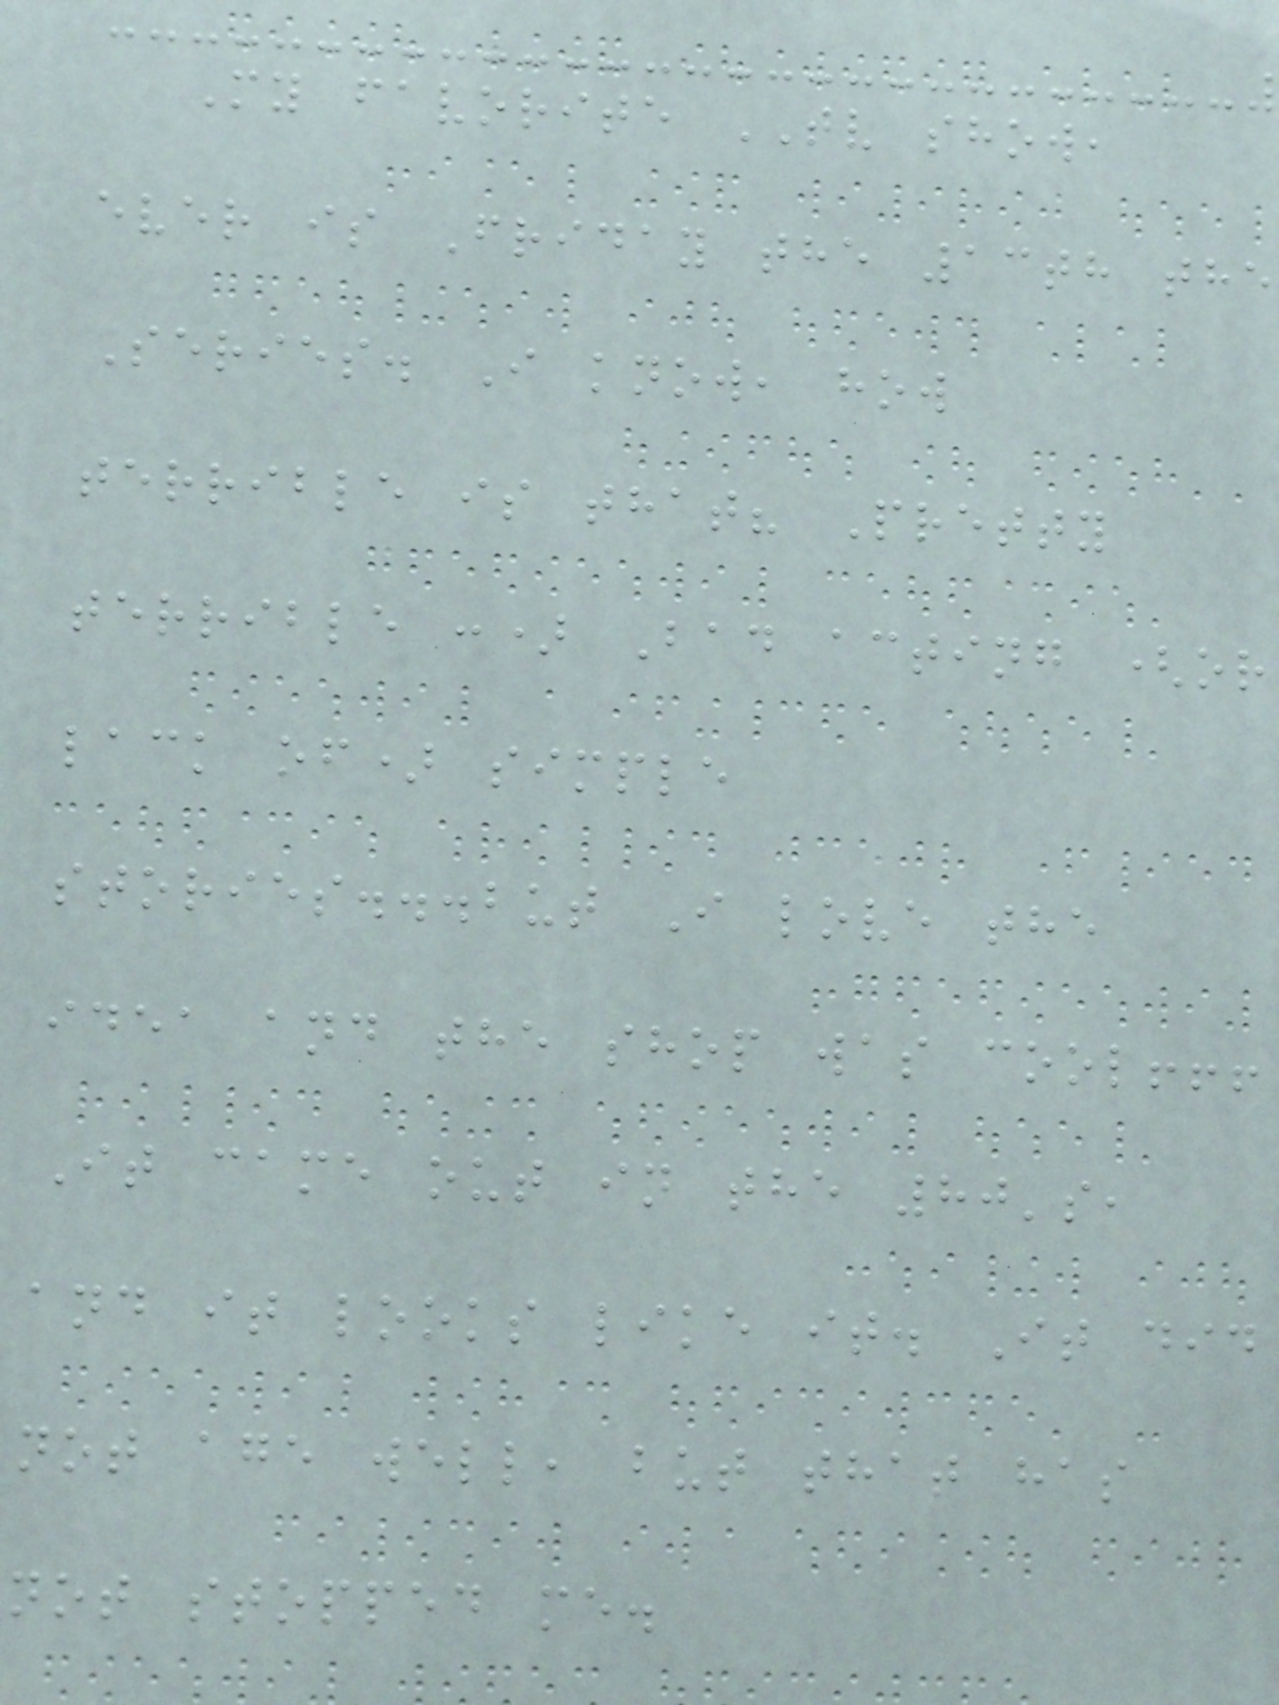My favorite TV show,
ever is Friday the 13th the
Series. I know, how
terrible is that? Pretty
terrible :) Bad acting (or
lack of) simple
stories...but I love the
idea and the shop was cool!!!
It came out in the 80's,
and it looks like it. It did
not age well, but that has
not stopped me.
